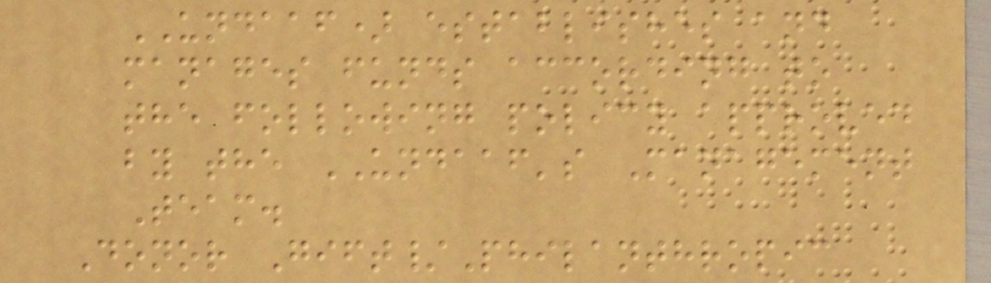UNDAAF) establishes and
manages funds according to
the following policy approved
by the UNDAAF's Management
Team.
Donor Gift/Philanthropic
